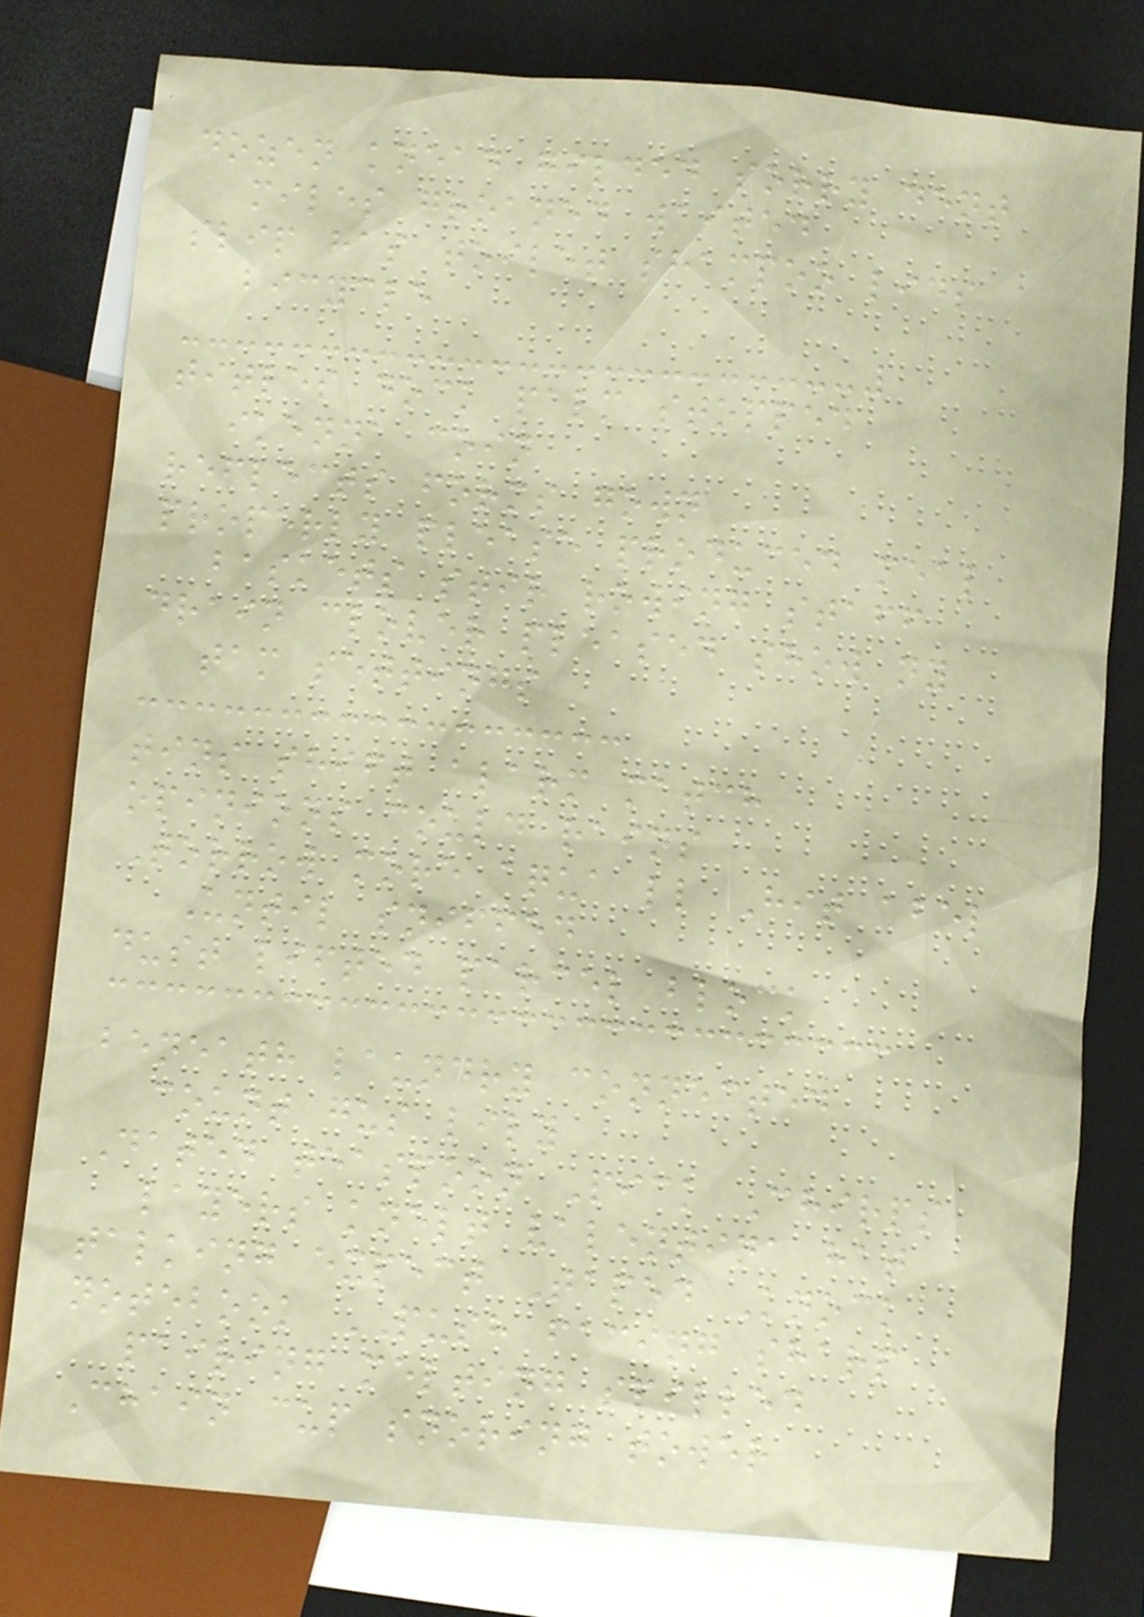dozen knead gilded sorry dent
miles groaned waited
slip has toilet shampoo lids
bicycle
titles dock palm stopped
ikenna coin
reflects forms gown
properly please produced meal
baskets stir rowing staff
drain clover pleased show ny
tam settings
tins shift alarm match
opinions could rains
Torrow more aqua ll Hit abel
Until sniffed
dust lifted parcel block
beneath laundry connected
count gus lily
Dated teaspoon Pick Chirps
layers knelt valentina hat
talking expect Taped Knock
notebook PUSH facing sharp
pairing melting spilled
Chain cup snoring tower
